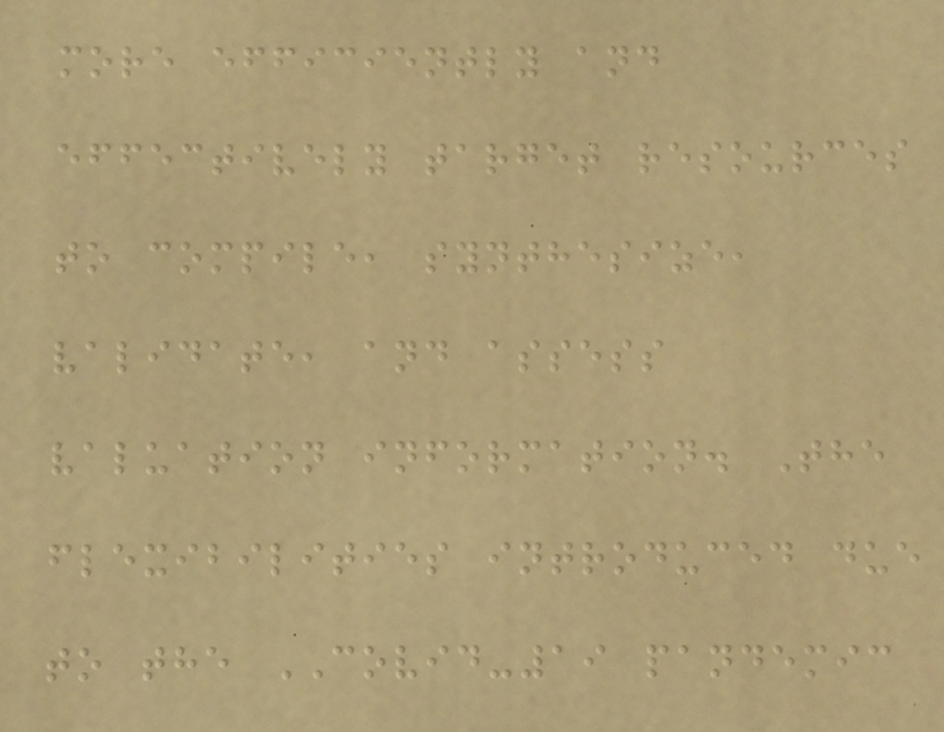more efficiently and
effectively target resources
to compile, synthesize,
validate, and assess
valuation information. The
flexibilities introduced due
to the COVID-19 pandemic
